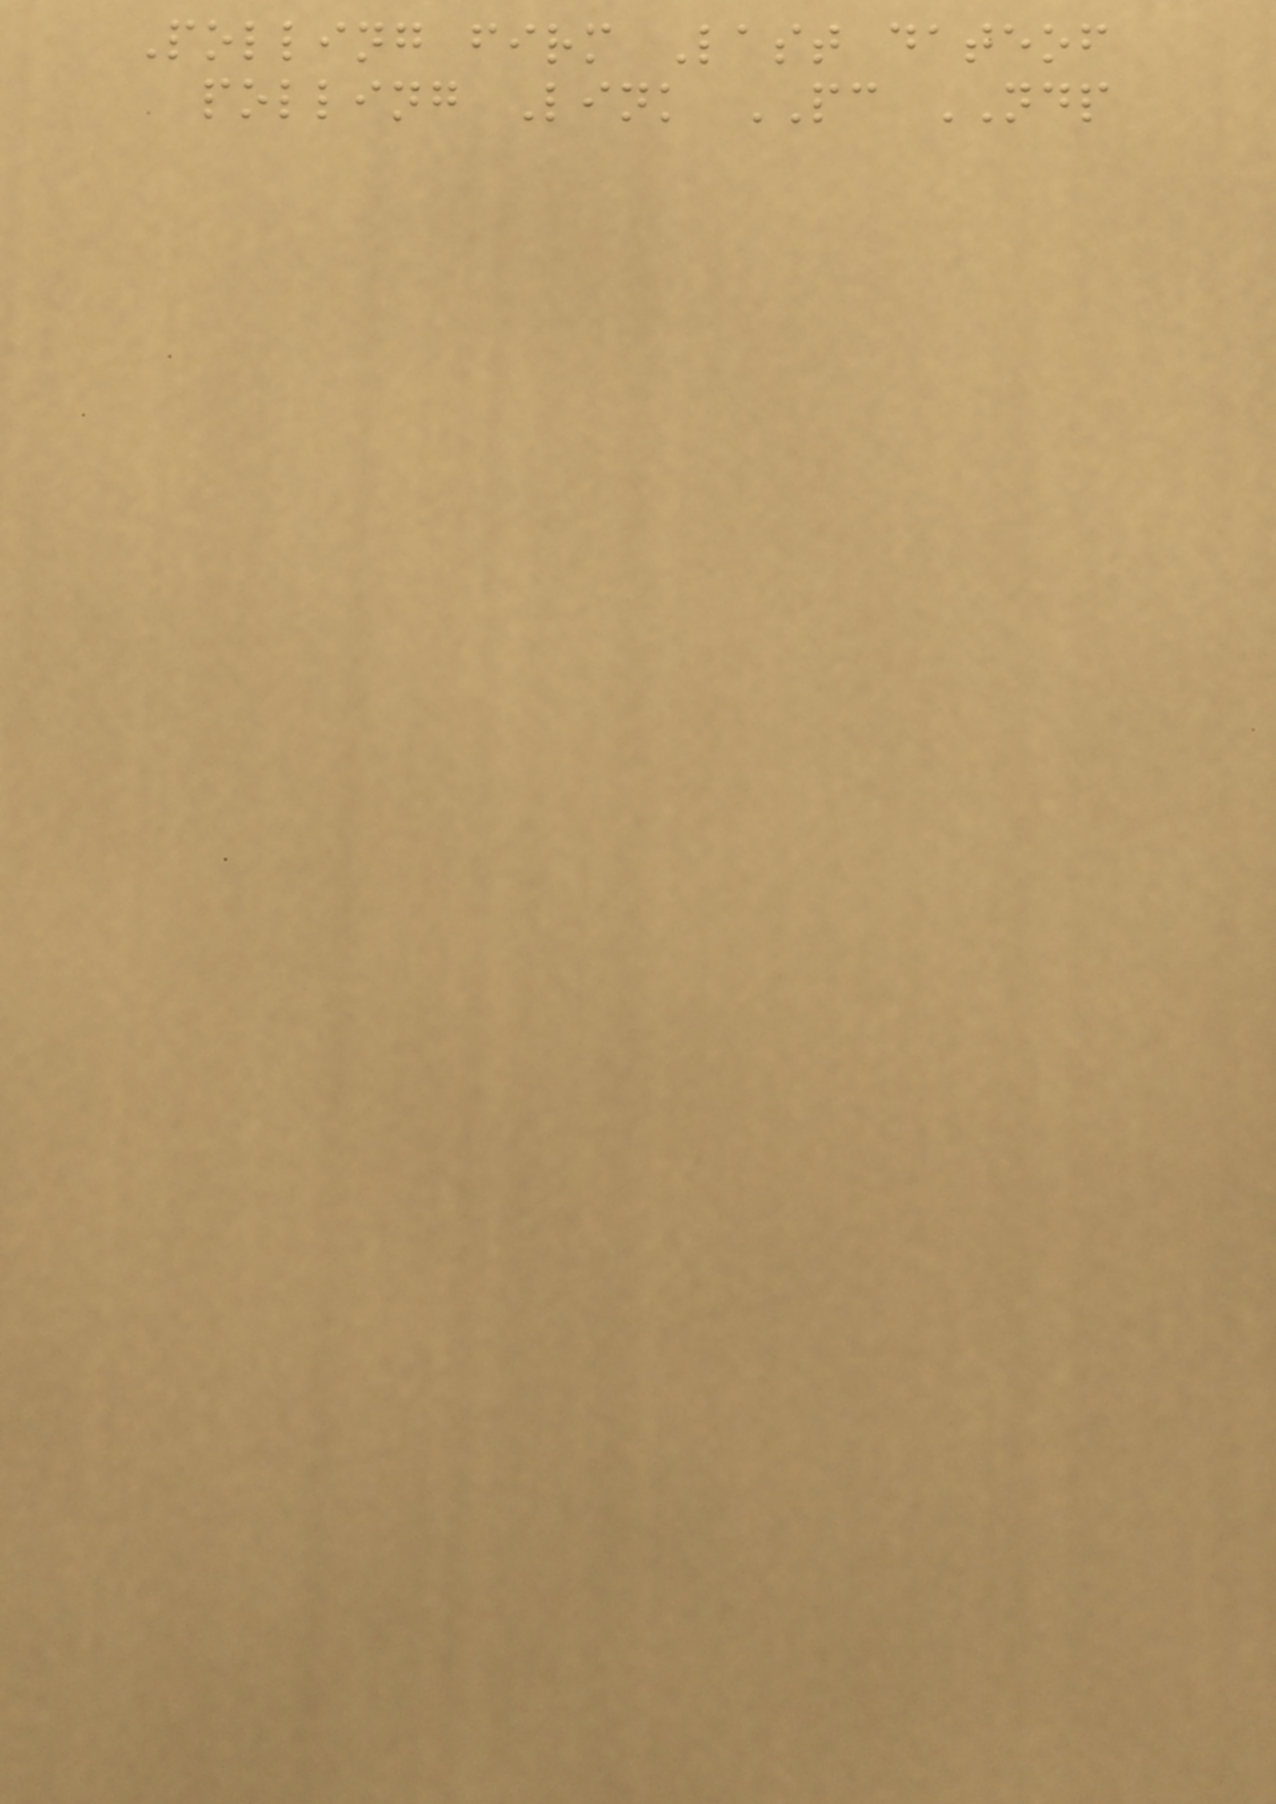Polling firm Last dateof
polling Link PC NDP
